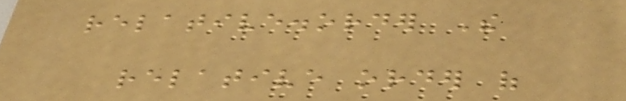relative.order The
relative order of
